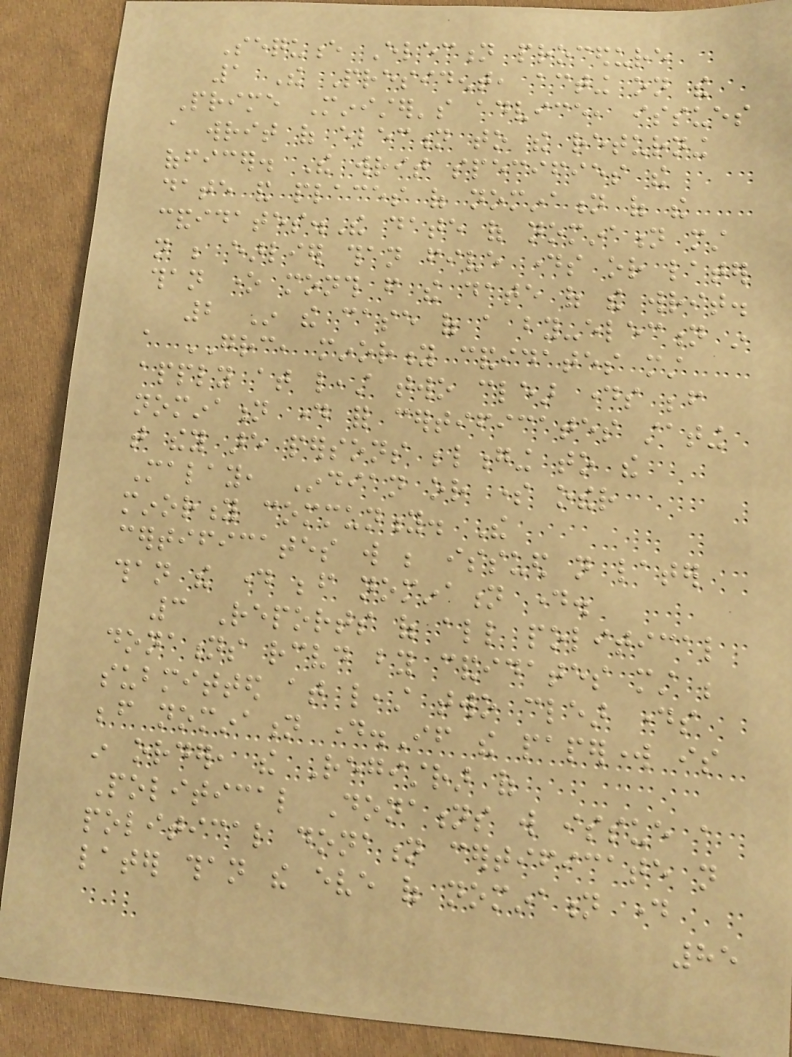Sequence Election procedure
1 The President, acting on the
Prime Minister's advice, issues
a writ of election to the returning
officer. The writ specifies the
date and places of nomination of the
candidates.The date of nomination must
not be earlier than five days or later
than one month from the date of the writ.
2 In the case of a by-election in
a GRC, minority candidates must
apply at least two clear days before
nomination day for certificates stating
that they are persons belonging to the
Malay, Indian or some other
minority community. The
certificates will be issued not later
than the day before nomination day.
3 Reports of all political
donations received by candidates must be
submitted at least two clear days
before nomination day.If the paperwork is
in order, the Registrar of
Political Donations will issue a
political donation certificate not
later than the eve of nomination day
85
